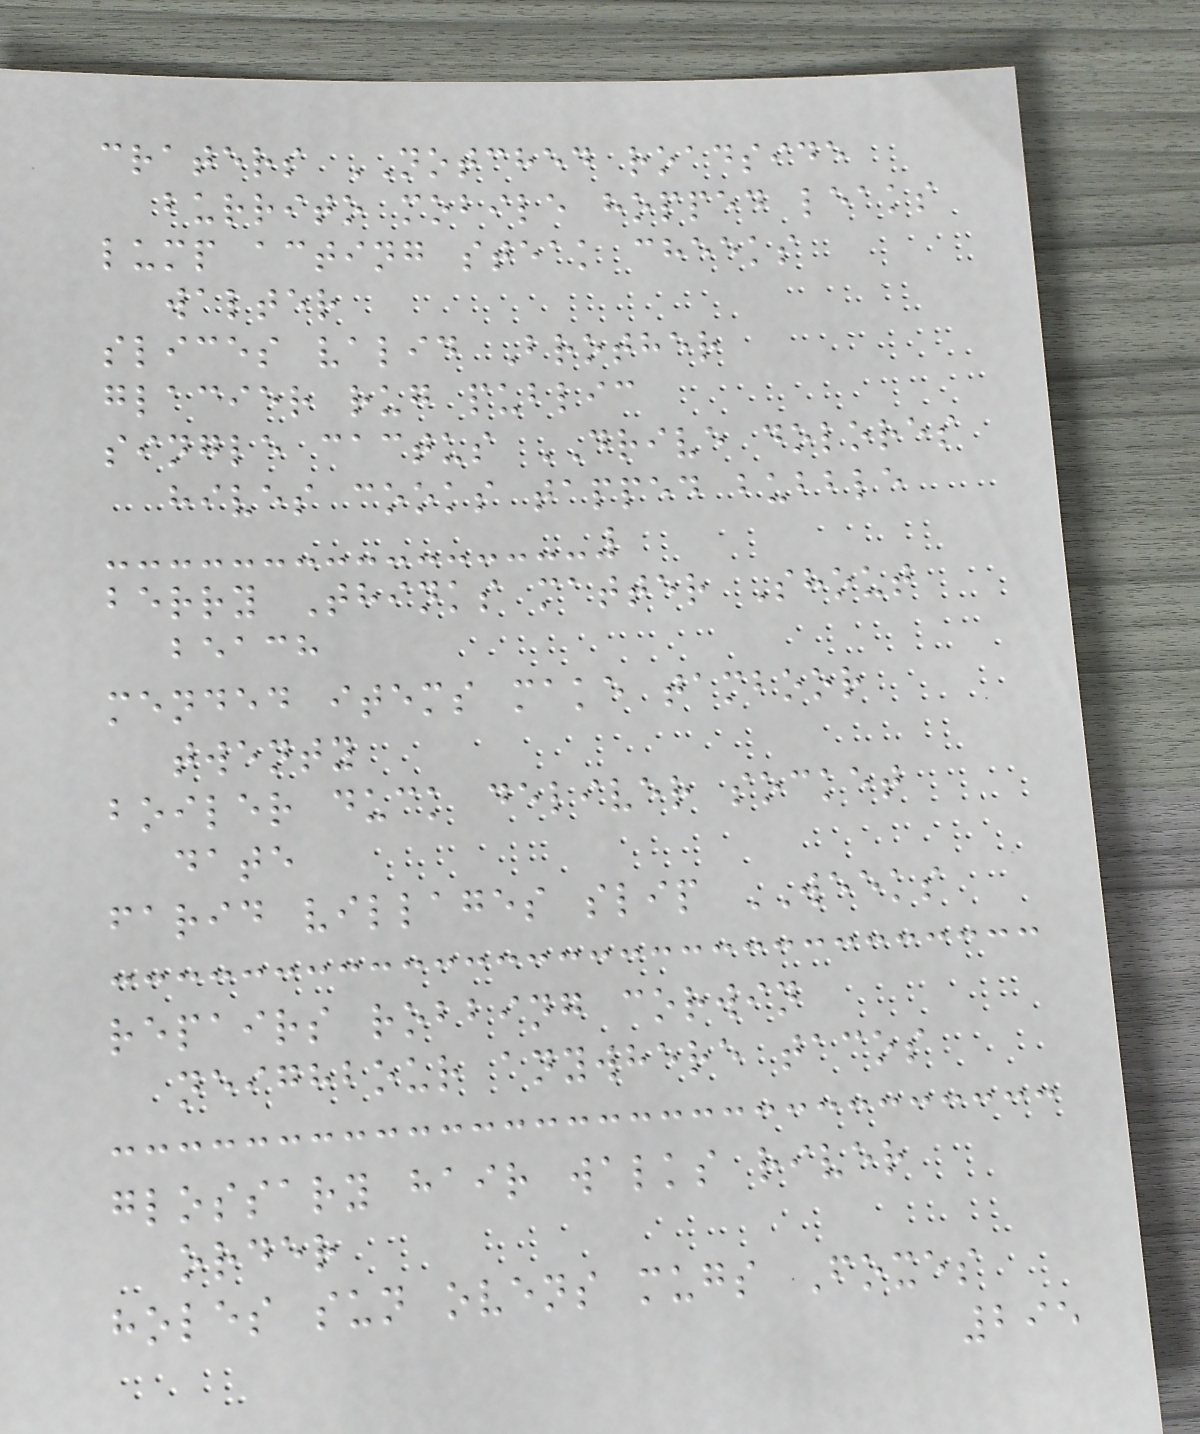craters NOTCHED roadside
burrito mobile hopped leaks
lump acting steak cheeks
walter
slices valid Brother
glacier rug public
single cactus DRIVE dolores
hives cooks tapped bubble
berry Thinks matter Shout
beach
mended items make tamboor
twenty
boiler duck deliver socket
date
farid villages slip WEEKS
repairs robbing corwin
neighbour anywhere tacos
glossary hair walks river
order
holes sun ovens mugs Foxes
295
